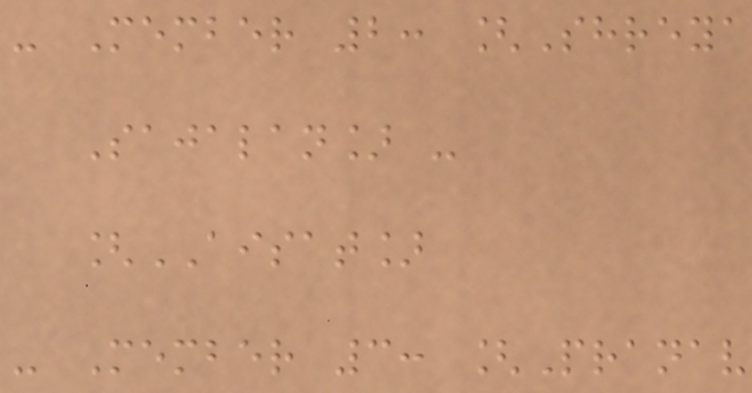- Member 2: [Shreya
Sajalan] -
[AISAT]
- Member 3: [Pranav
